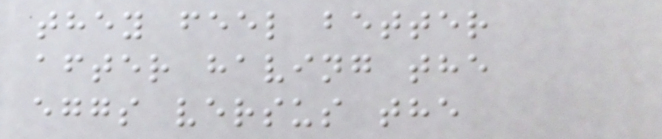they feel better
after having the
eggs versus the
